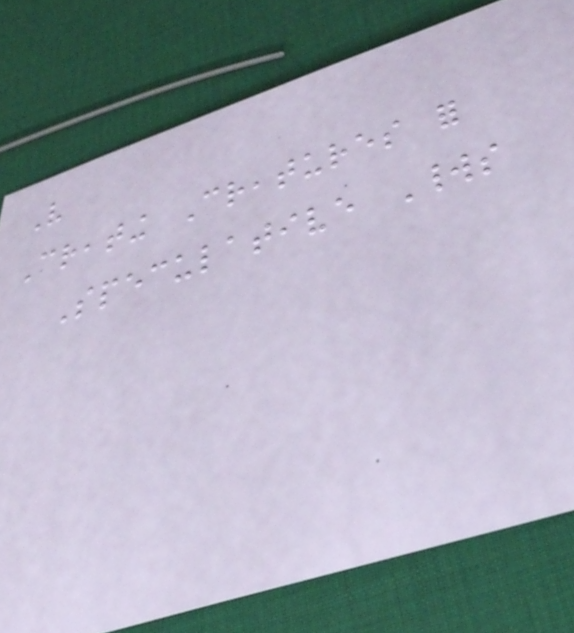Very
Creating Creatures for
Speculative Worlds
